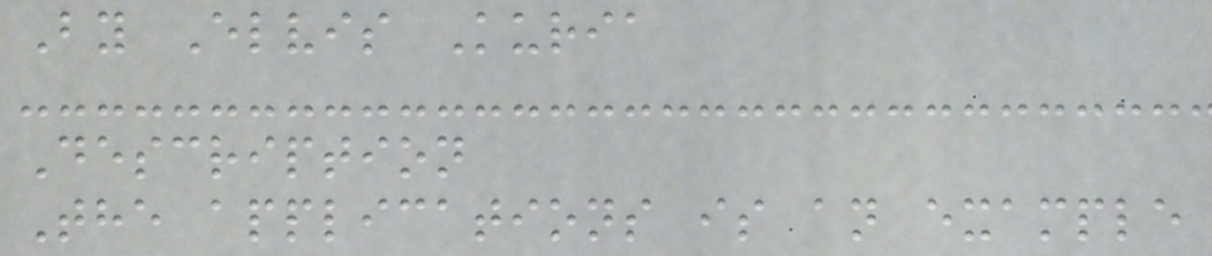By Elvis Kuria
Description
The applications is an example
